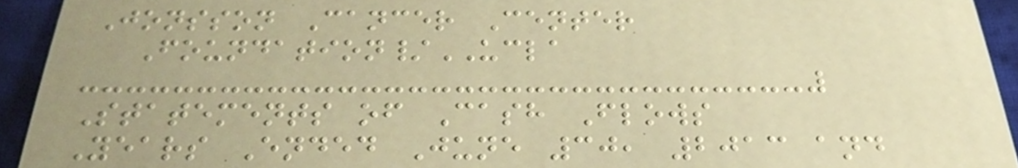Jonsson Cancer Center
Foundation/UCLA
Statements of Cash Flows
Years Ended June 30, 2013 and
